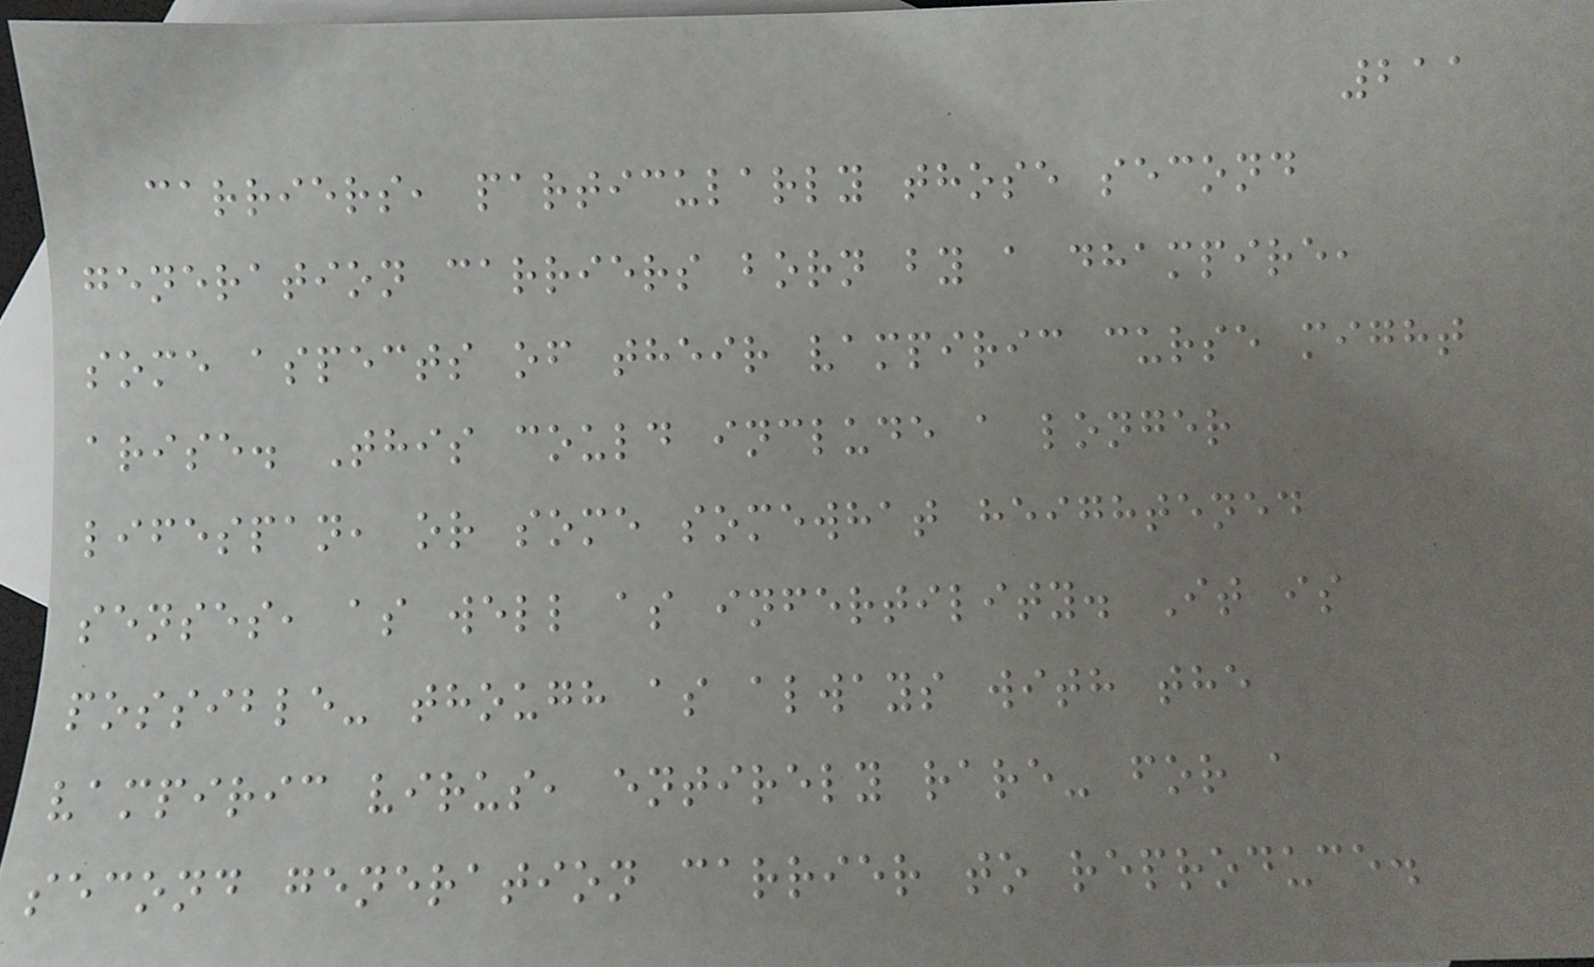211
carriers, particularly those second
generation carriers born by a dhampire,
some aspects of their vampiric curse might
arise. This could include a longer
lifespan, or some somewhat heightened
senses, as well as infertility. It is
possible- though as always with the
vampiric virus, entirely rare- for a
second generation carrier to reproduce.
